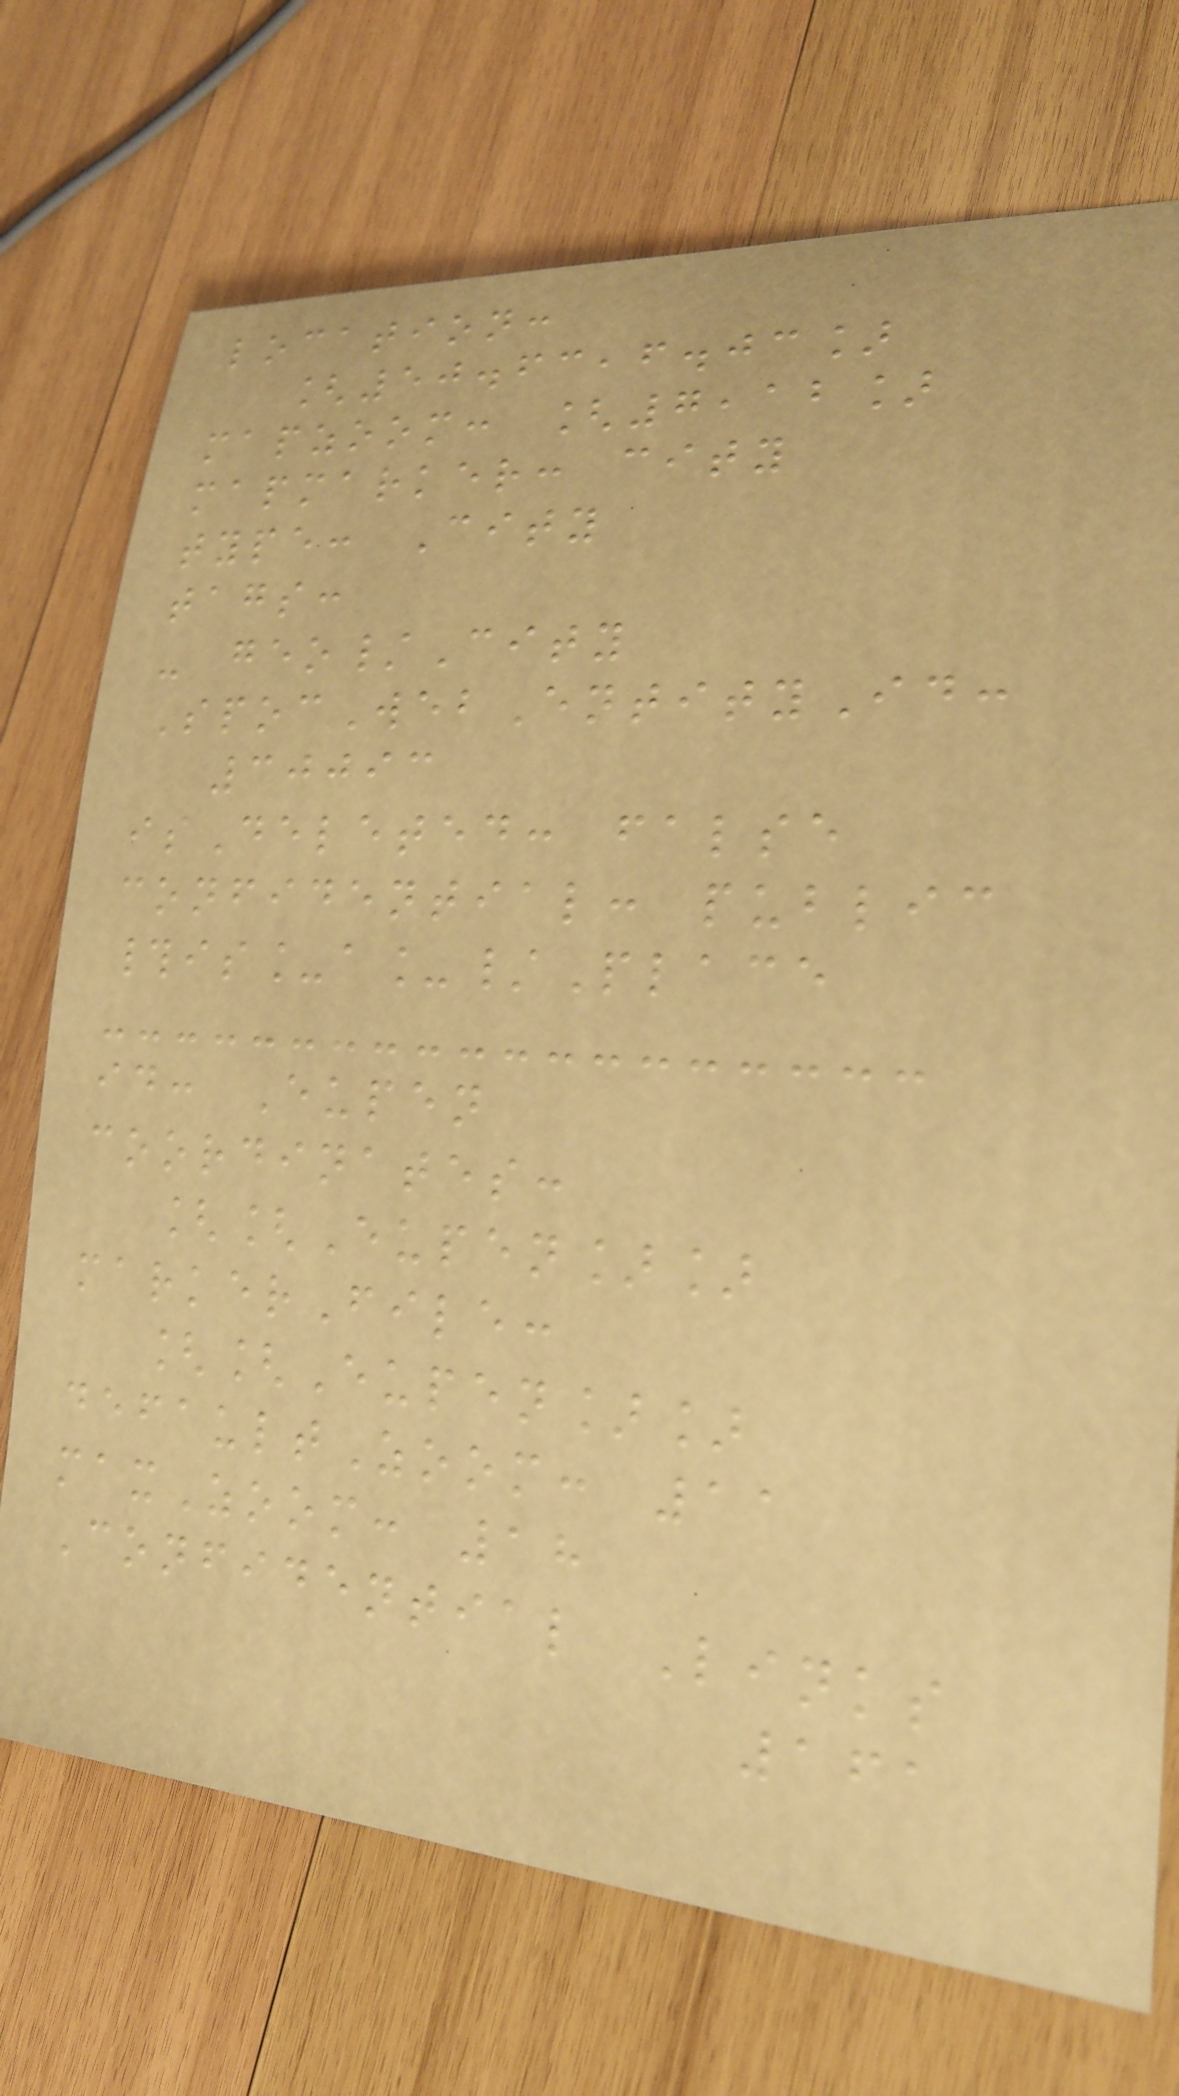location:
[50.63,6.03]
mapzoom: [7,12]
mapmarker: city
type: City
tags:
- geo/City
SpocWebEntityId:
30093
isDeleted: false
confidential: public
#is_a_/Place
id: Eupen
coordinates:
[[Eupen]]
markerFile:
[[Eupen]]
defaultZoom: 11
maxZoom: 18
Confidential Links
161
